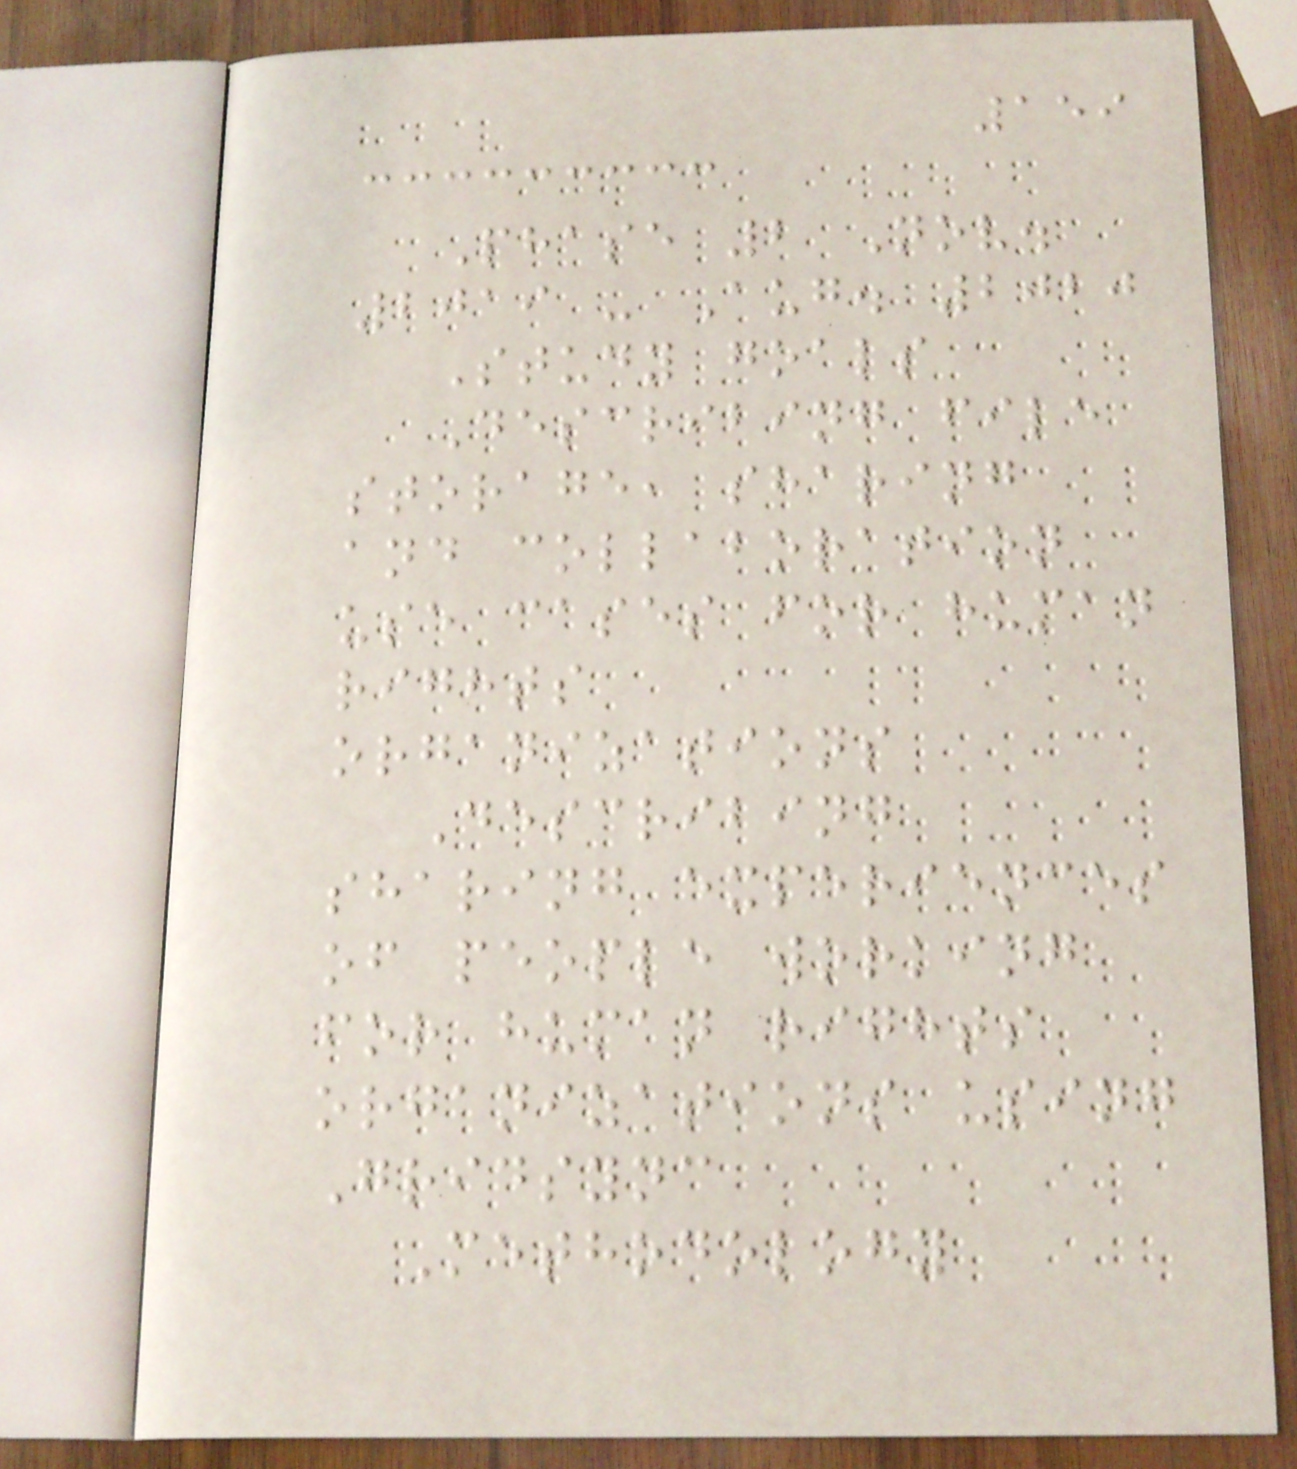159
Phase 2 Nov.
2019 - Aug. 2020
Study goals
Describing file
storage, sharing
and collaboration
use cases for human
rights
organizations
Describing
sharing experiences
of people working
for human rights
organizations using
Gridsync
Methodology
